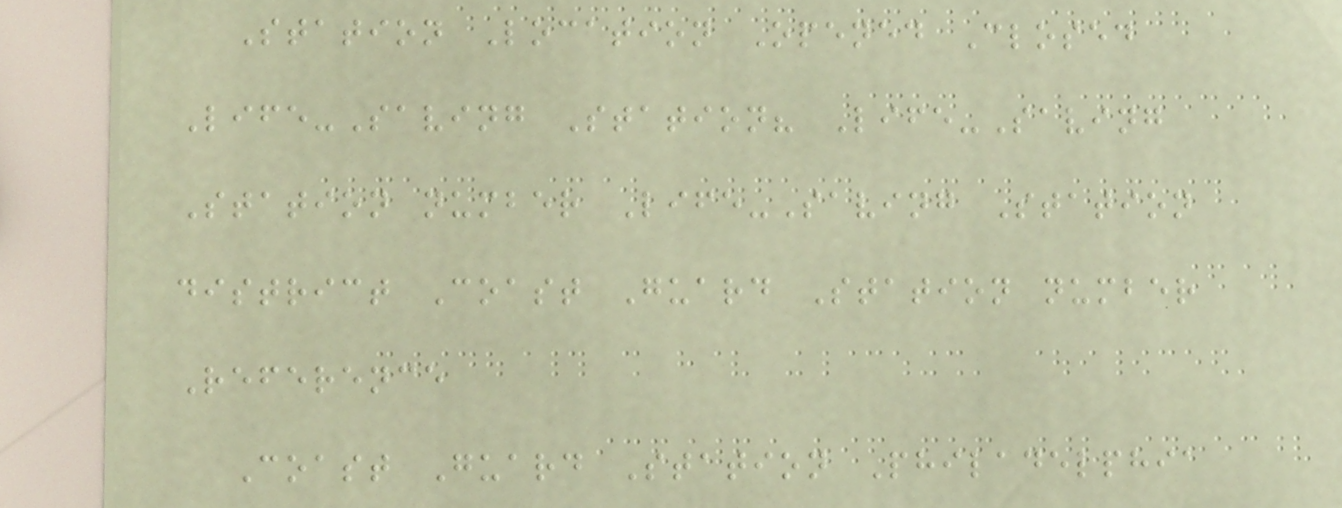Station Location Opened Closed
Life-Saving Station? Life-Saving
Station number Life-Saving Station
district Coast Guard Station number
Reference
Coast Guard Station Philadelphia
